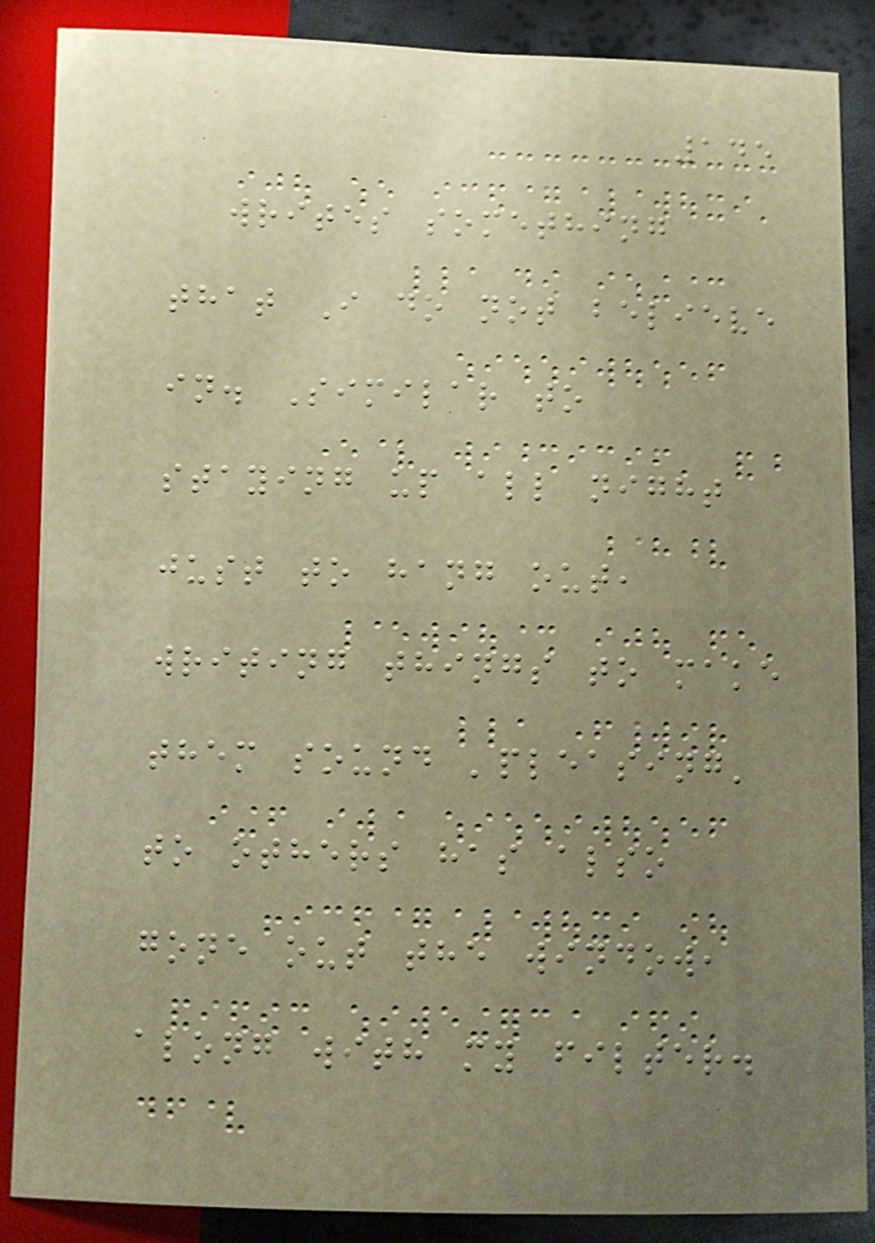145
writes something
that I do not believe
in. Similar to
staying up all night
just to hang out,
writing things to make
them sound 'pleasing'
to others has also
gone out the window,
along with my filter.
